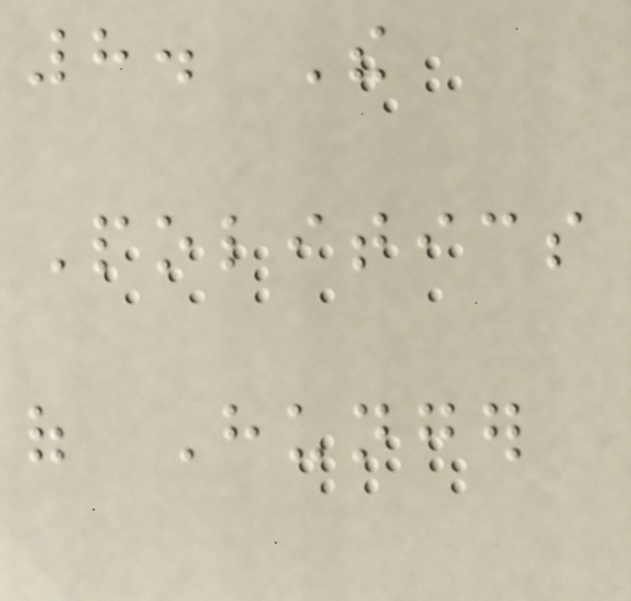8. The
Politics
of Hunger
